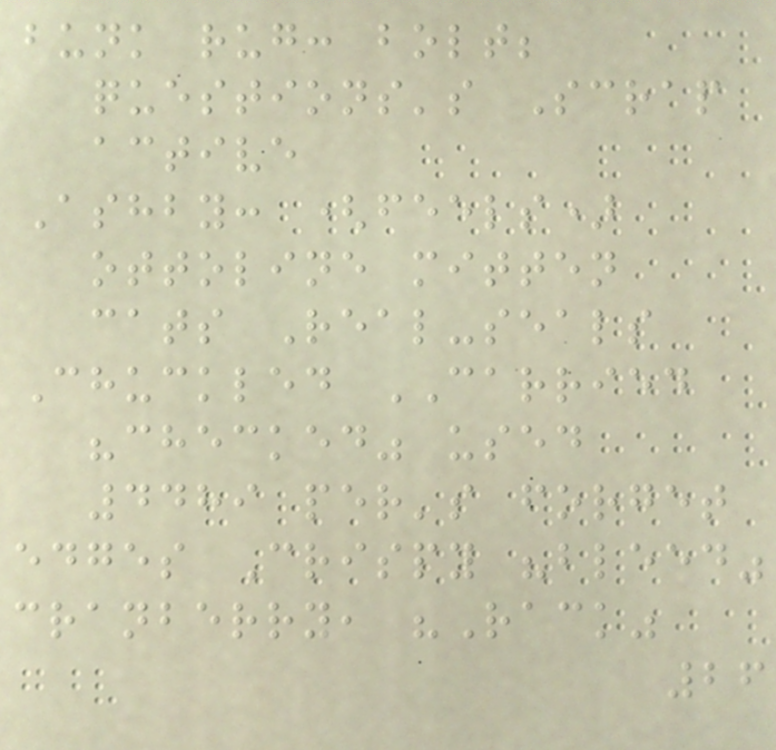bunk rug: bolt;
questions's Scrap
active
Ashby: (feels)
ottoline mitten
cats Real-seals
Chuckled CARRIED
"checked" used
4489 per's forget
edges Crispy "bleed"
cranberry, "Rack"
26
